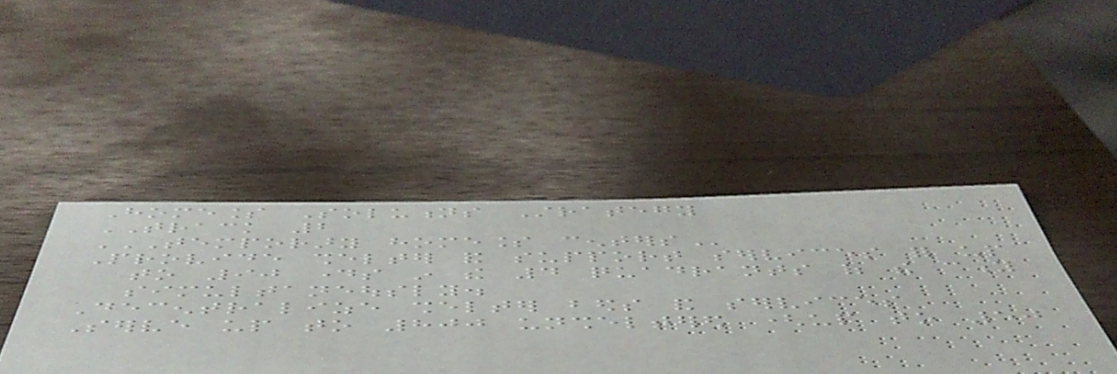Homeless Solutions Strategy
TRACK 2
TEMPORARY HOMELESS CENTERS
Provide shelter and support services for up
to 90 days in the 4 quadrants of the city
simultaneously.
Decentralize shelter beds and services
Serve up to 800 unsheltered (up to 50
